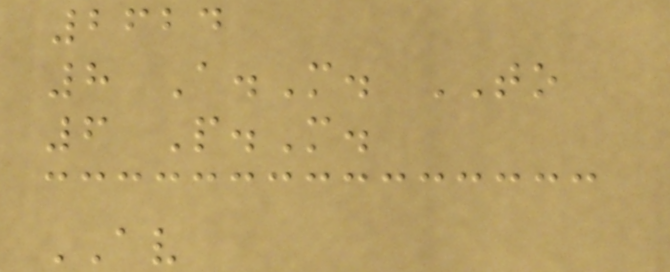2624
8 A.M. TO
6 P.M.
AV
